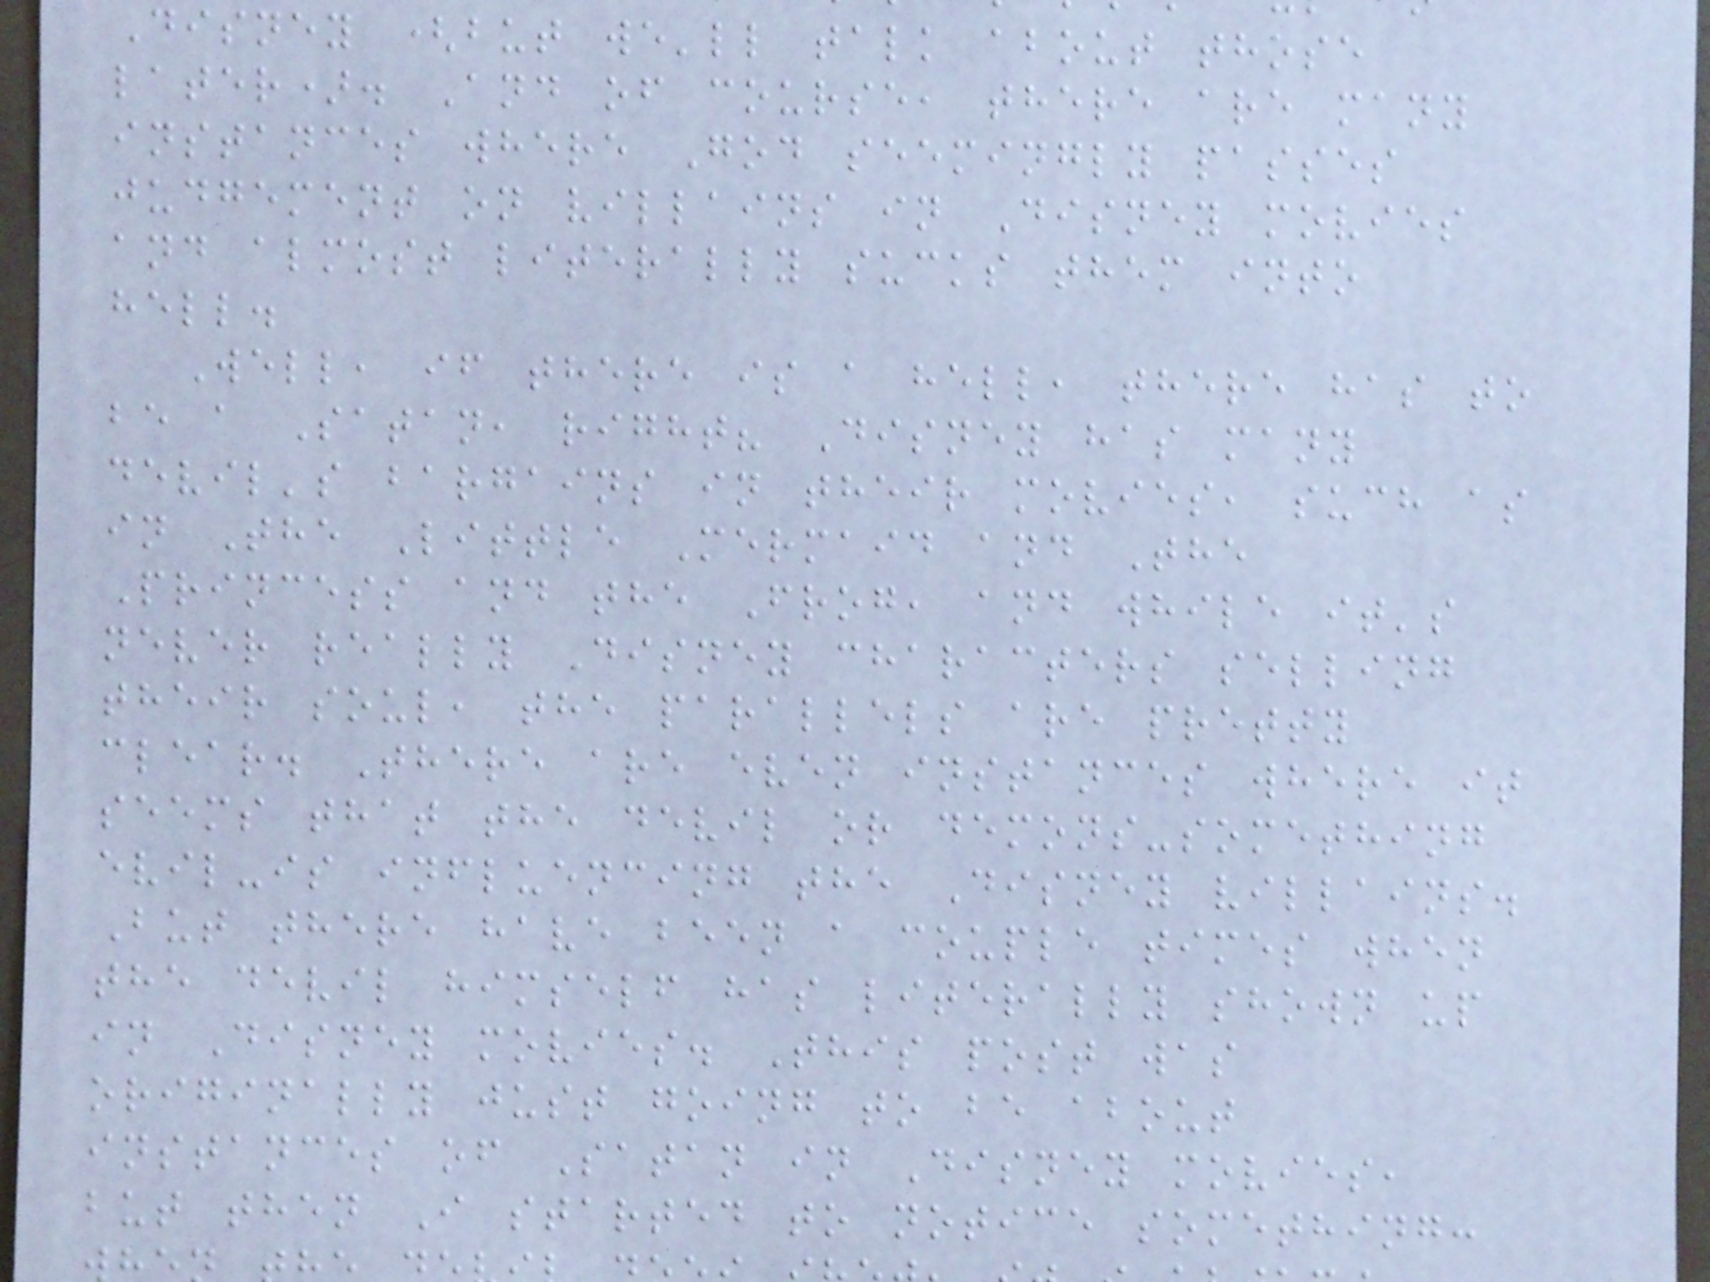Disney (but we'll talk about those
later). And of course, there are many
instances where God seemingly passes
judgement on villains in Disney movies
and almost literally sucks them into
hell.
Well, if there is a hell, there has to
be a Satan, right? Disney has many
devil's bargains in their movies, such as
in The Little Mermaid and The
Princess and the Frog, and while it's
never really Disney characters selling
their soul, the parallels are pretty
clear. There are even instances where it
seems that the devil or demons-something
evil-is influencing the Disney villains.
But there have been a couple times when
the devil himself has literally shown up
in Disney movies. This post was
originally just going to be about
instances of Satan in Disney movies,
but then I started to notice something:
